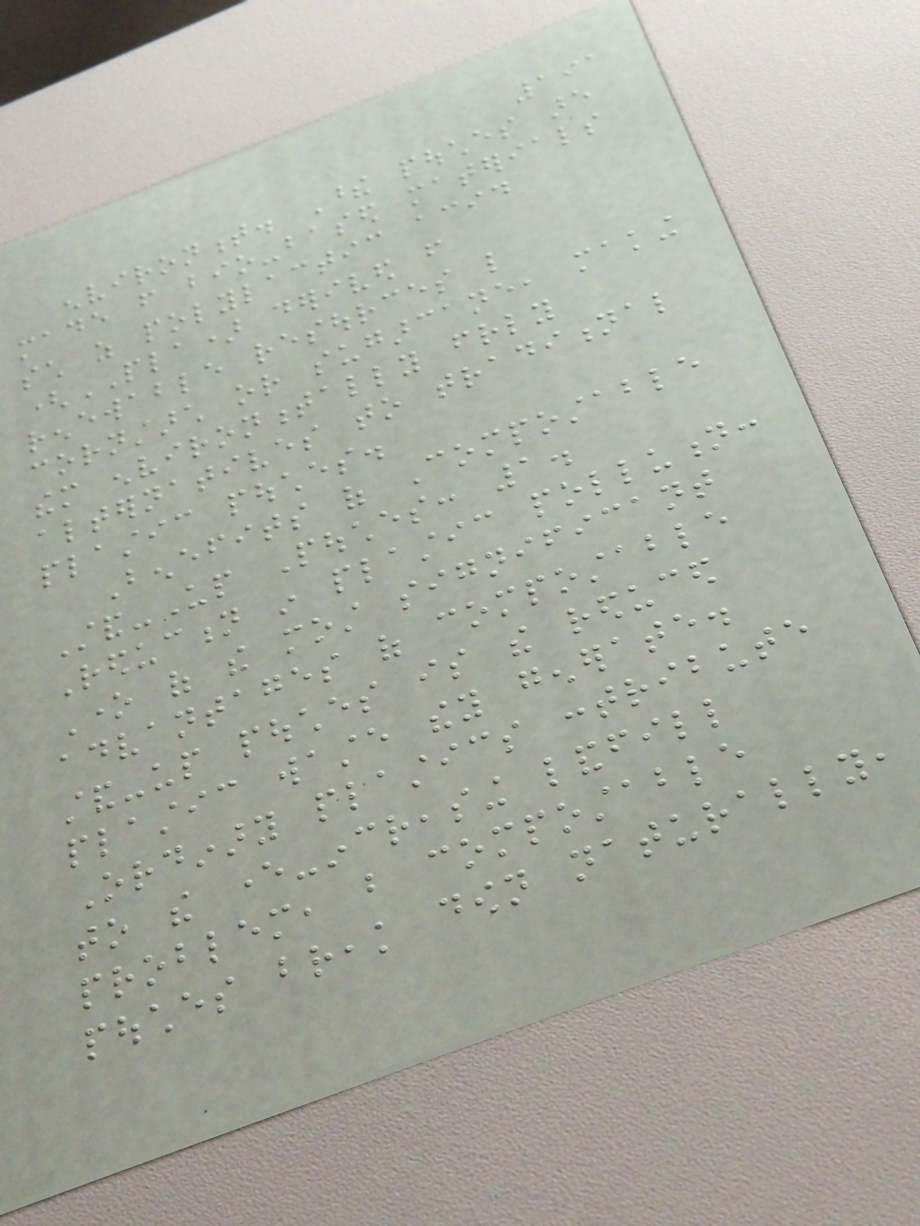191
environment. These pouches are
made from bio-based materials
such as polylactic acid
(PLA) derived from
renewable resources like
cornstarch or sugarcane, making
them environmentally friendly
alternatives to traditional
plastic pouches.
Benefits of Compostable
Stand-Up Pouches: 1.
Reduction in plastic pollution:
One of the most significant
advantages of compostable
stand-up pouches is the reduced
plastic waste they generate.
Ordinary plastics contribute
to the ever-increasing landfill
problem, but compostable
pouches break down naturally,
